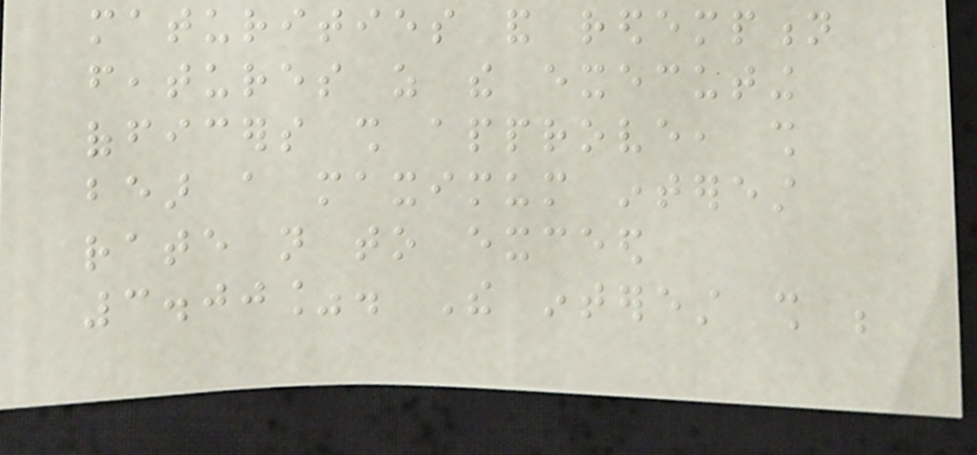maturities and redemption
features as the executing
officers shall approve, shall
bear a maximum interest
rate not to exceed
3.00%. The interest shall be
